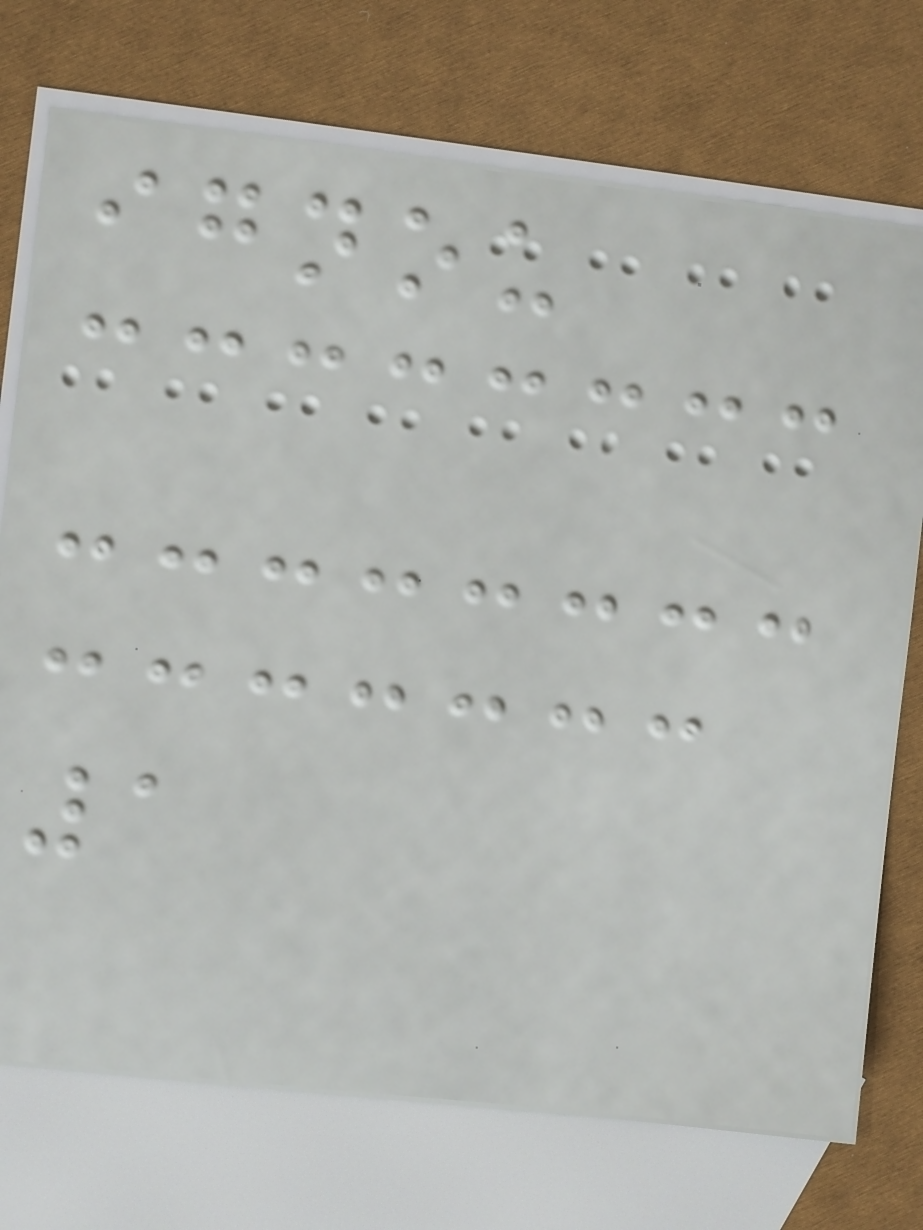ignou
1
